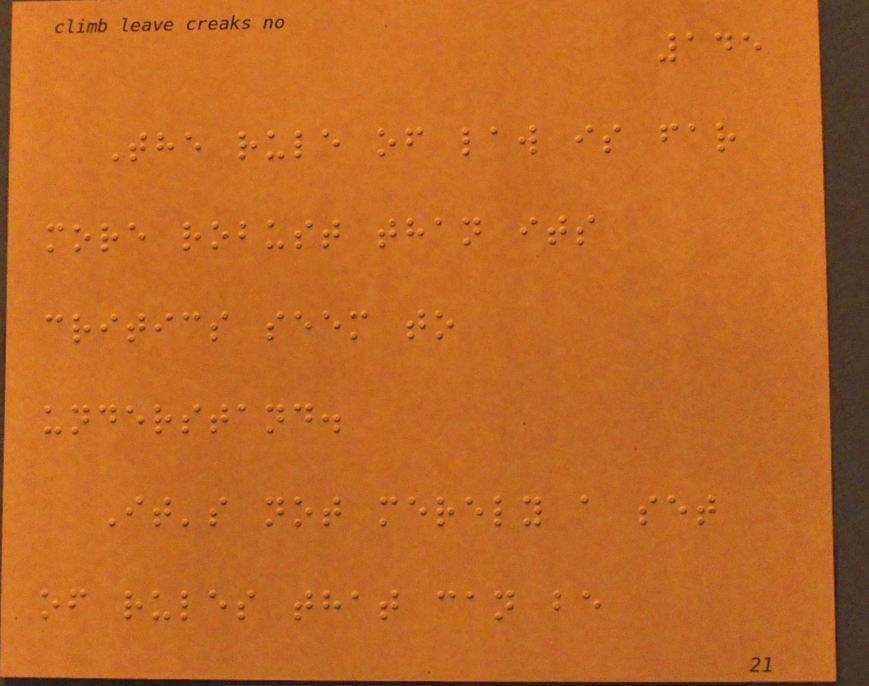145
The rule of law is far
more robust than its
critics seem to
understand.
It's not merely a set
of rules that can be
